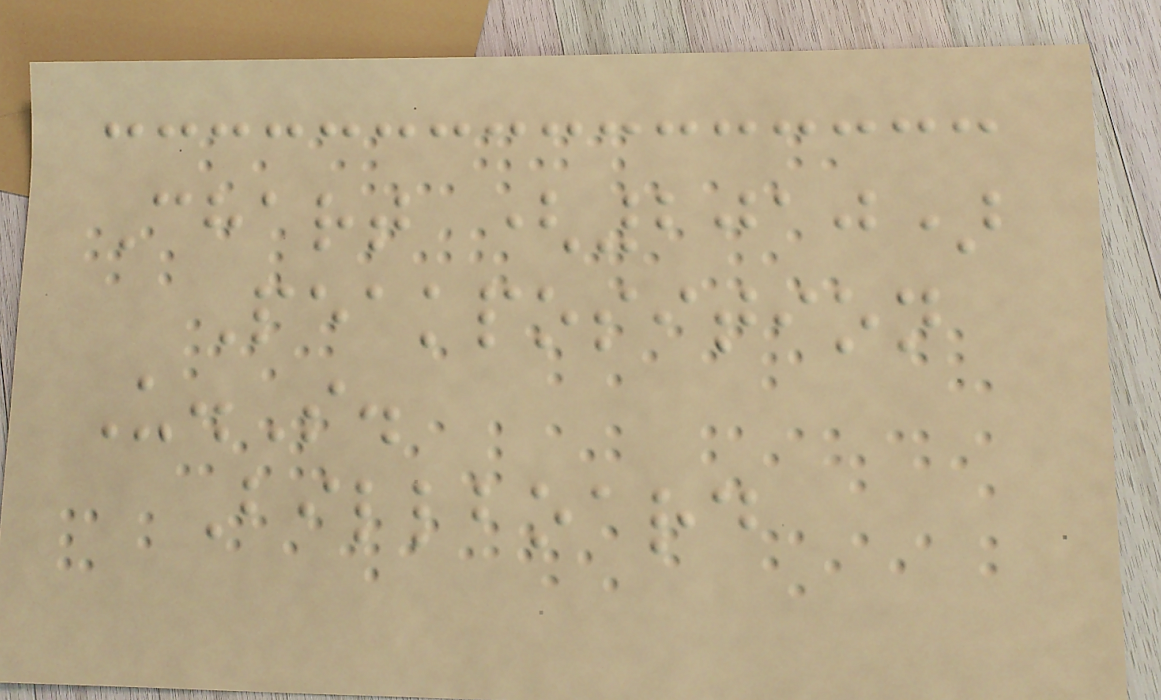Chart (2010)
Peakposition
U.S.
Billboard
